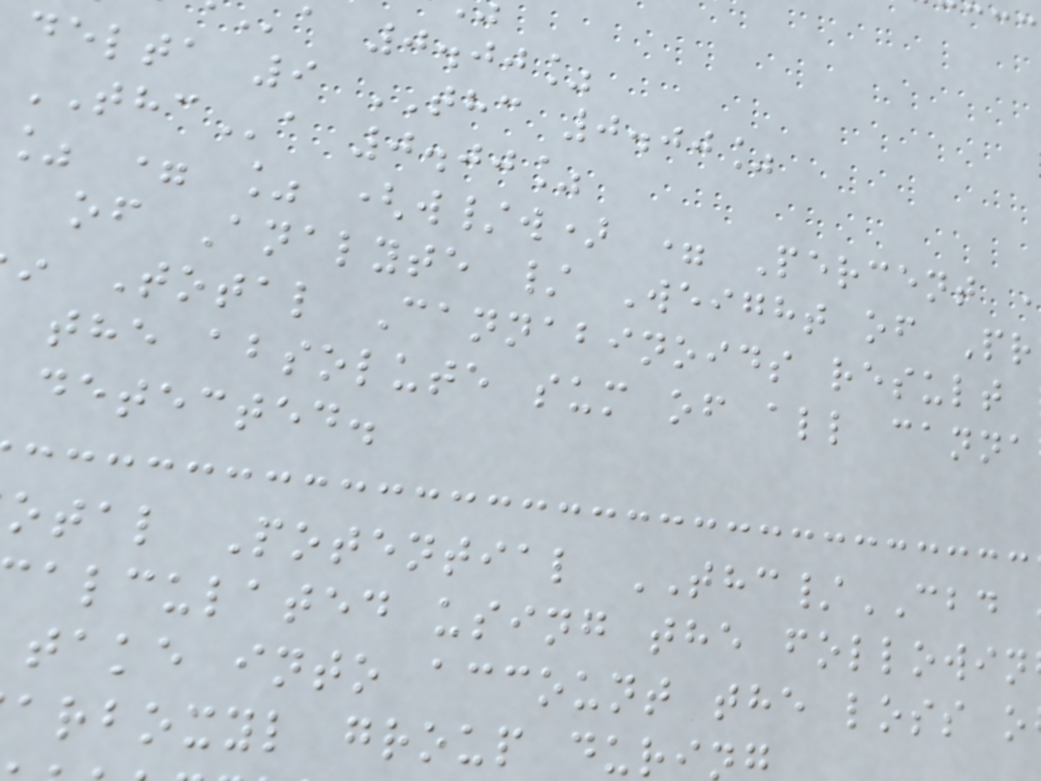a 0.00%
delta 9 THC 0.00%
THCa 0.00%
% = % (w/w) = Percent
of Analyte / Weight of Pr
Total Cannabinoids result
the absolute sum of all canna
detected.
otal Potential THC/CBD
alculated using the followin
take into account the loss o
arboxyl group duri
